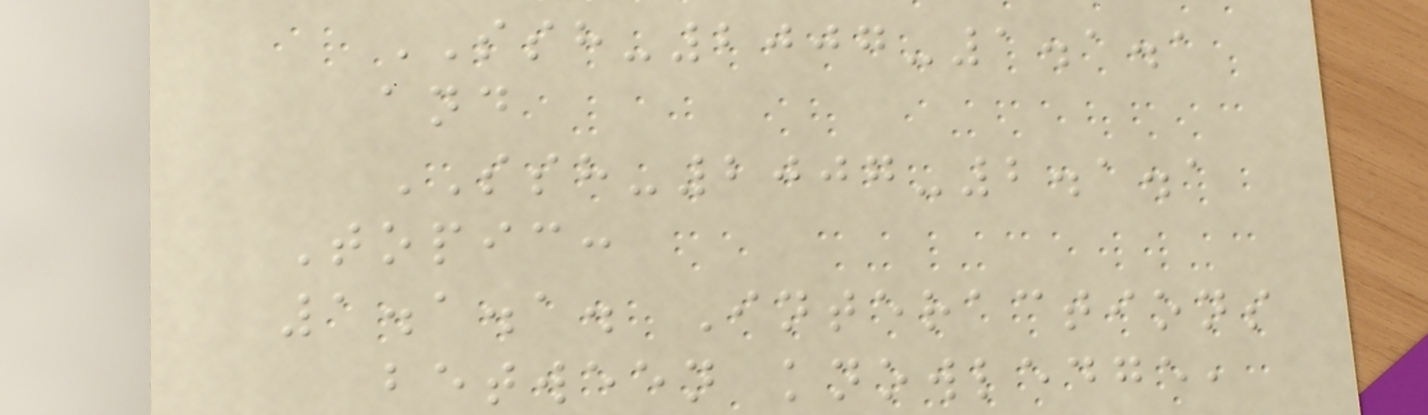SSH-2007-1.1.1
and
SSH-2007-2.1.1
Topic:
1.1.1. Interactions
between knowledge,
